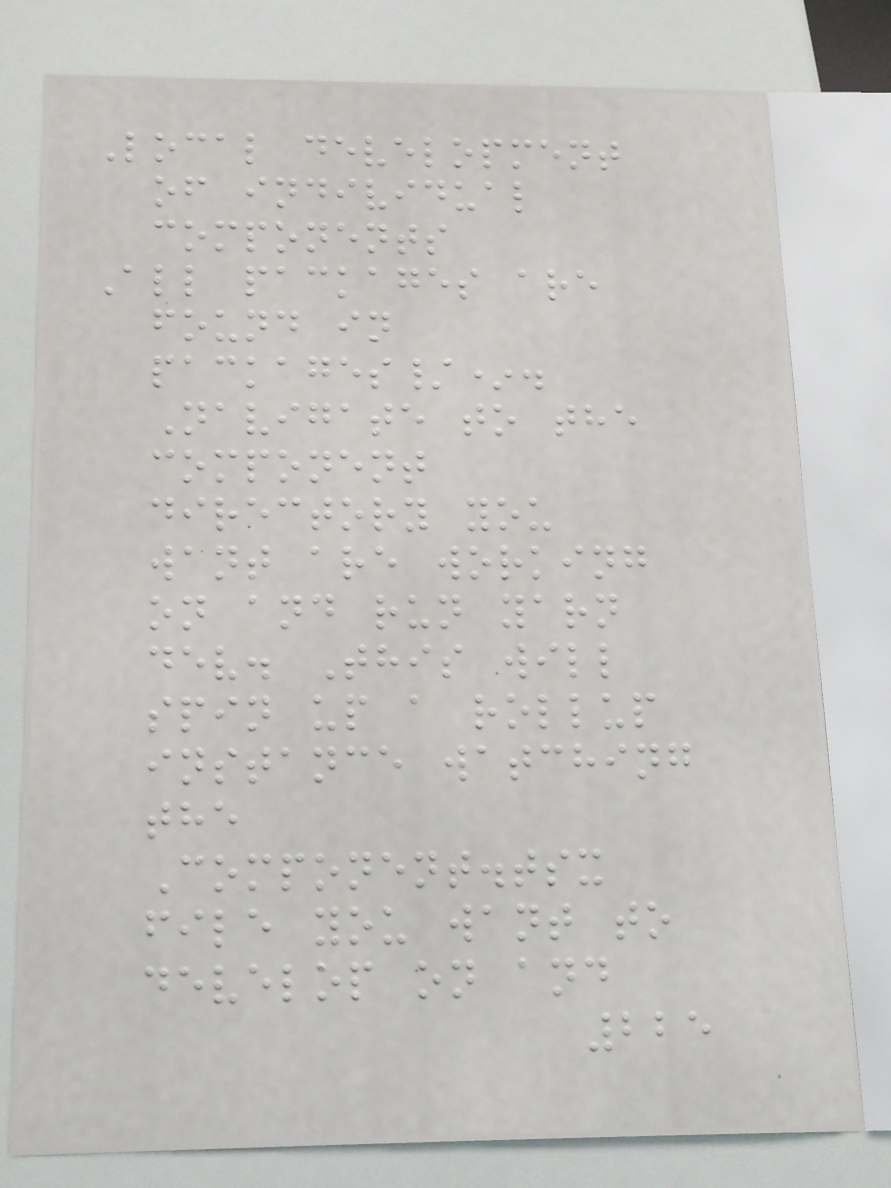Local development
of individual
components
All packages are
found in
packages/*.
Navigate to the
component
directory you
want are working
on and run yarn
dev. This will
spin up a rollup
instance watching
the
Component.tsx
file you want to
develop on and
225
